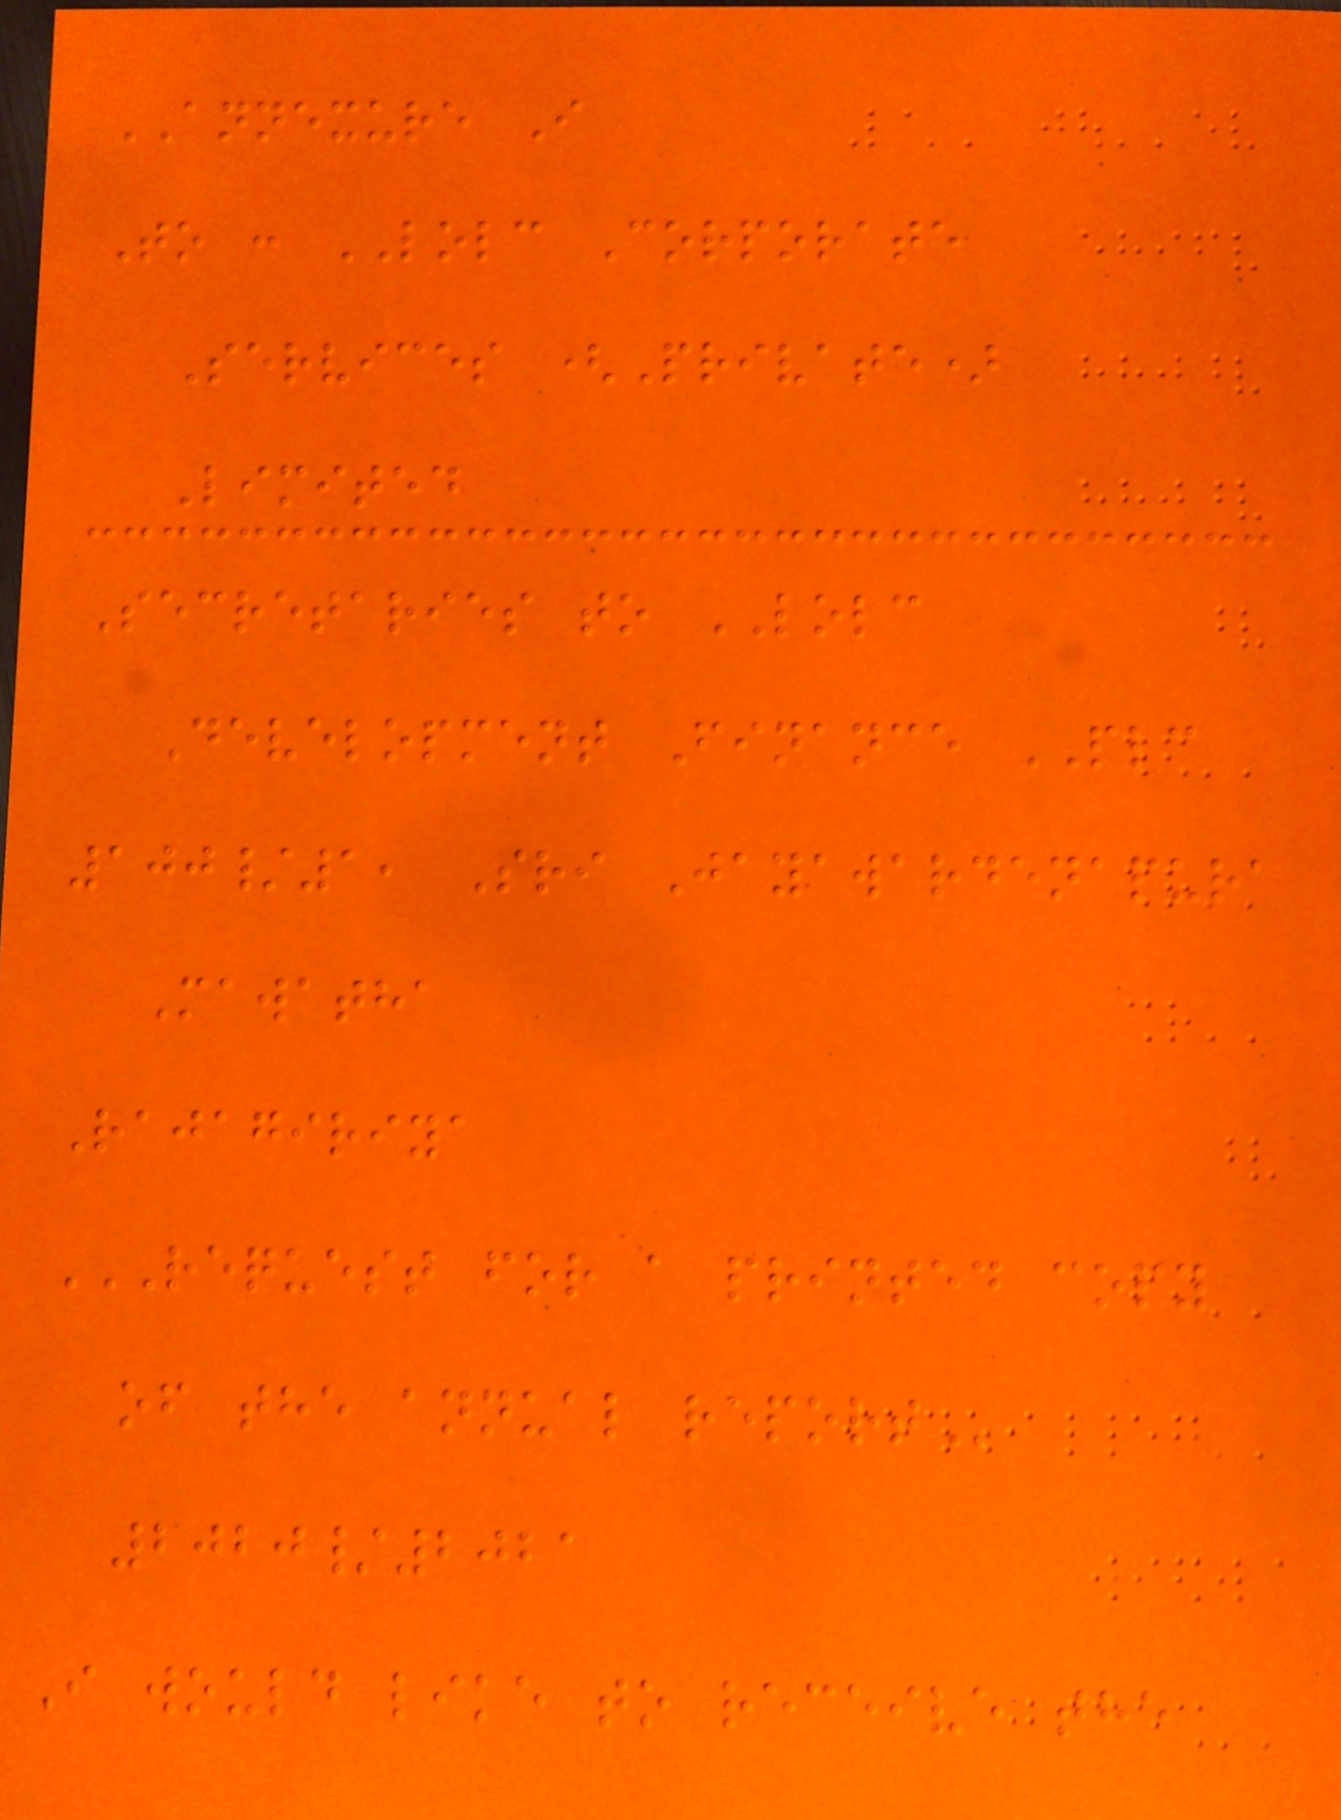ANNEXURE I
To : LOLC Corporate
Services (Private)
Limited
Secretaries to LOLC
Development Finance PLC
100/1, Sri Jayawardenapura
Mawatha
Rajagiriya
REQUEST FOR A PRINTED COPY
OF THE ANNUAL REPORT
2020/2021
I would like to receive the
